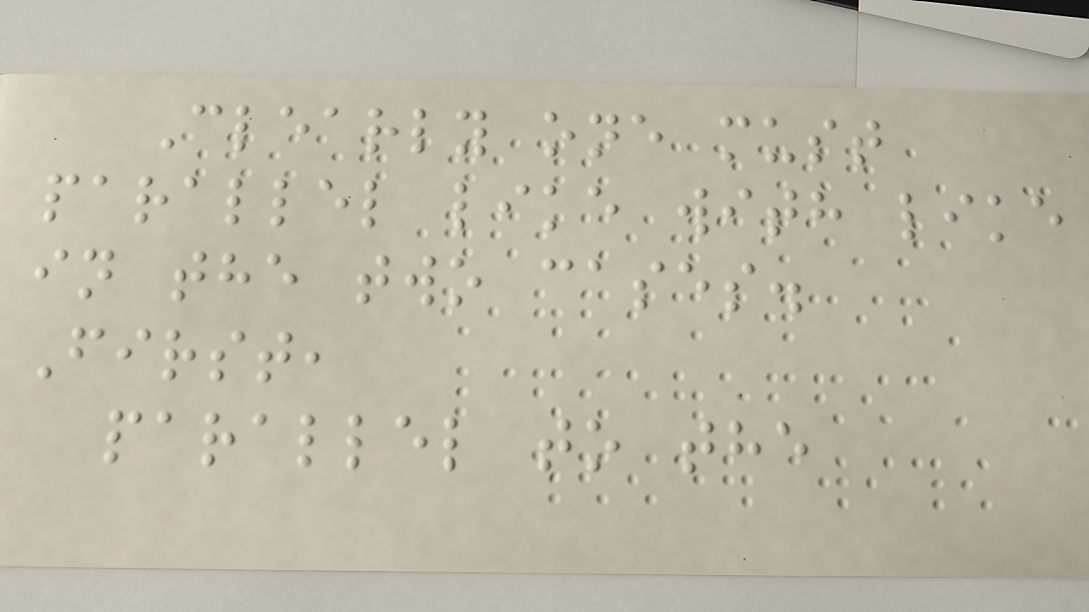Clearly one must
parallel like with like
in the two cases.
First,
parallel to the
